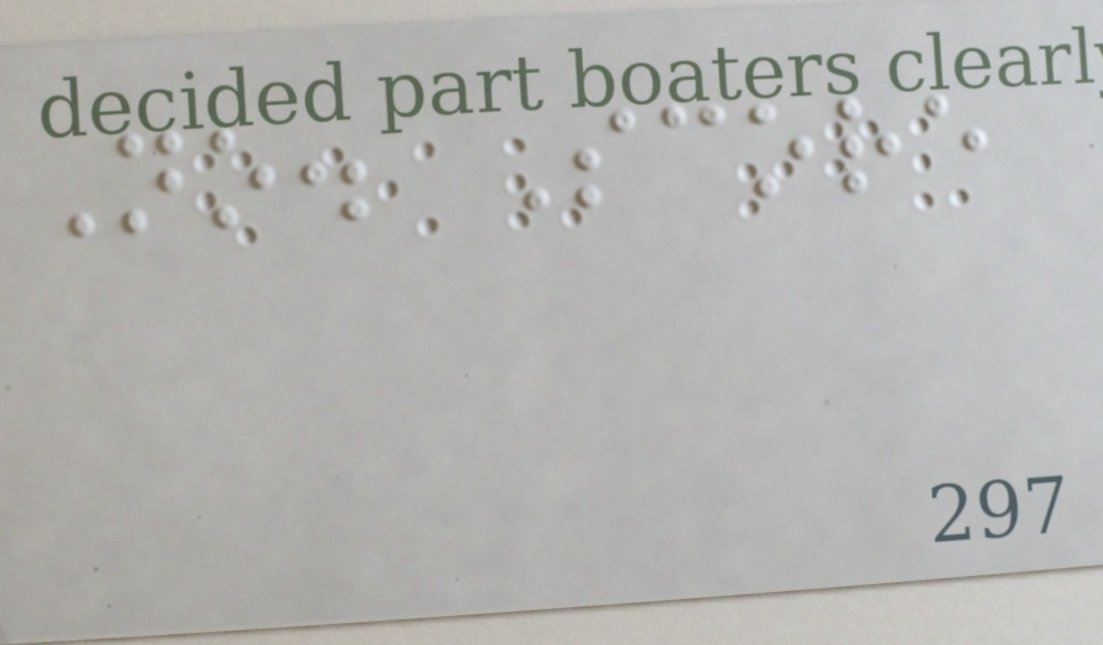No. Score
